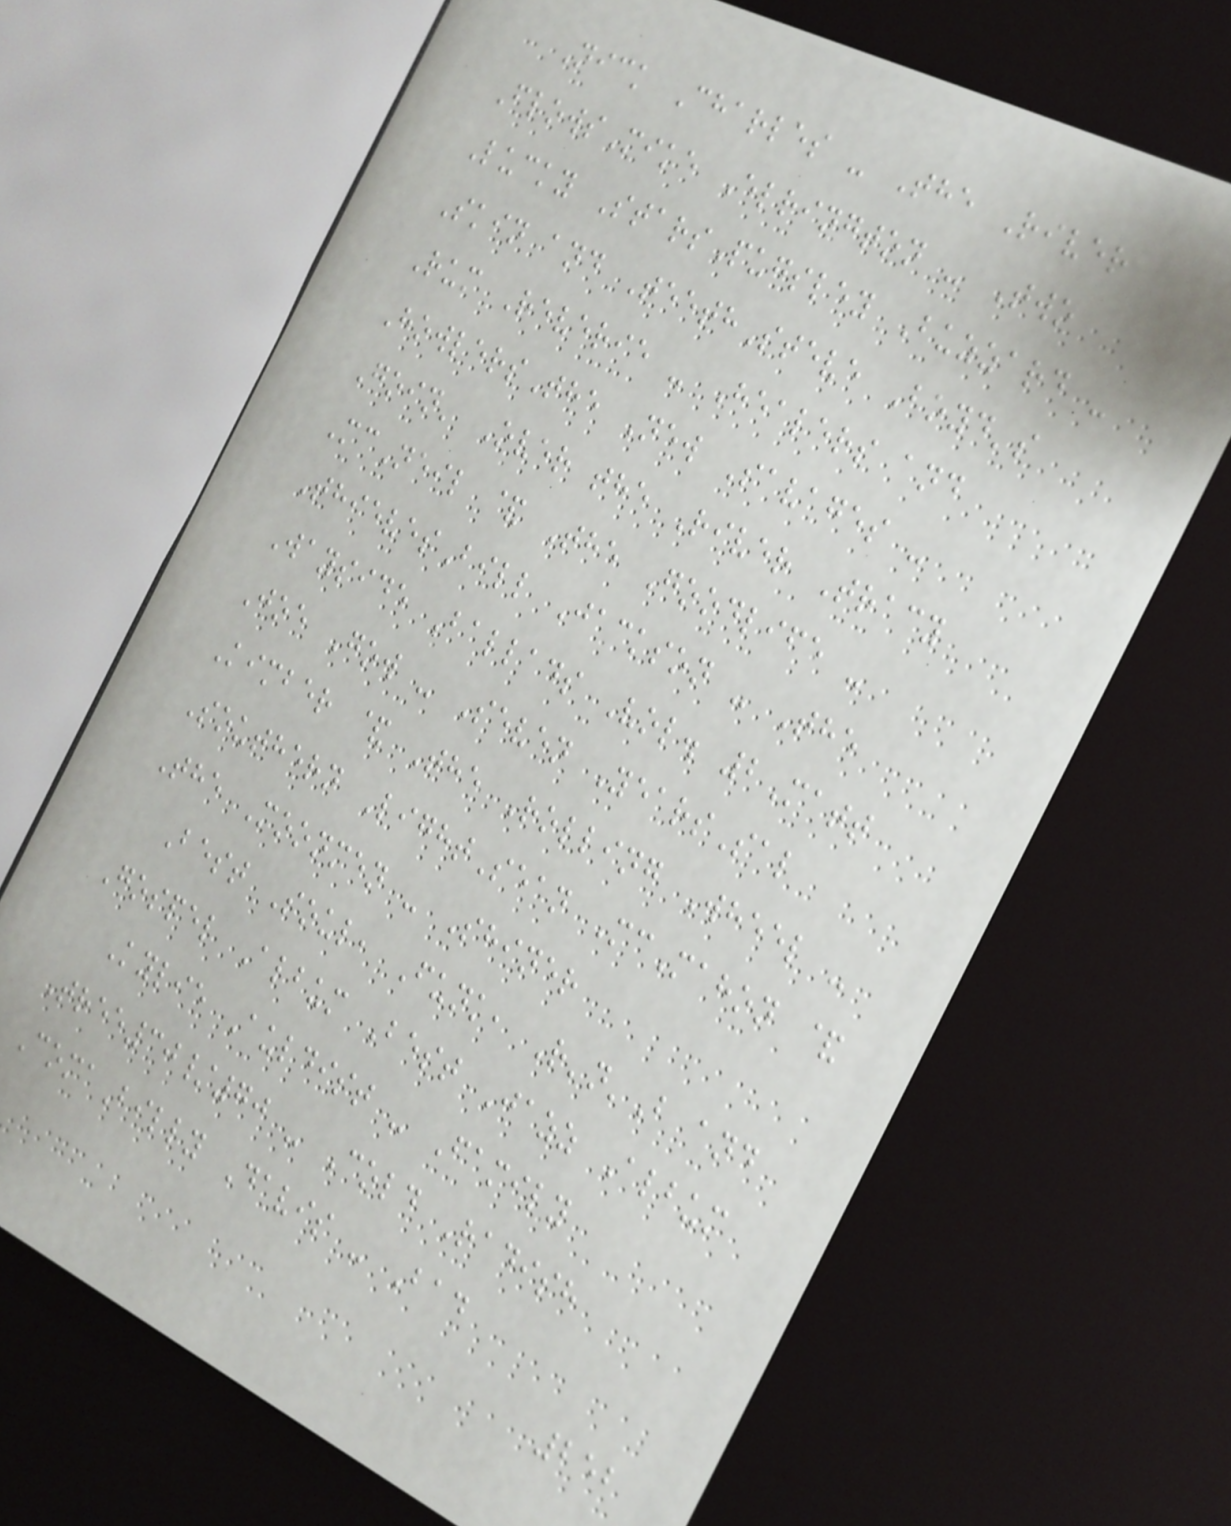Nick Charles - The River
FlowsMike Elrington - Two
Lucky StarsPugsley Buzzard -
Skin and TeethSteve Boyd's
Rum Reverie - Healers and
HowlersThe New Savages -
Goin' Over the River Tracy
McNeil & The Goodlife -
ThievesBill Jackson - The
Wayside Ballads Vol. 2Matt
Joe Gow - Seven YearsSal
Kimber & The Rolling Wheel -
Southern LightSean McMahon &
The Moonmen - Shiner
Best Soul, Funk, R'n'B and
Gospel Album Best Jazz Album
Kylie Auldist - Family
Tree30/70 - Cold Radish
ComaBilly Davis - Bad
252
